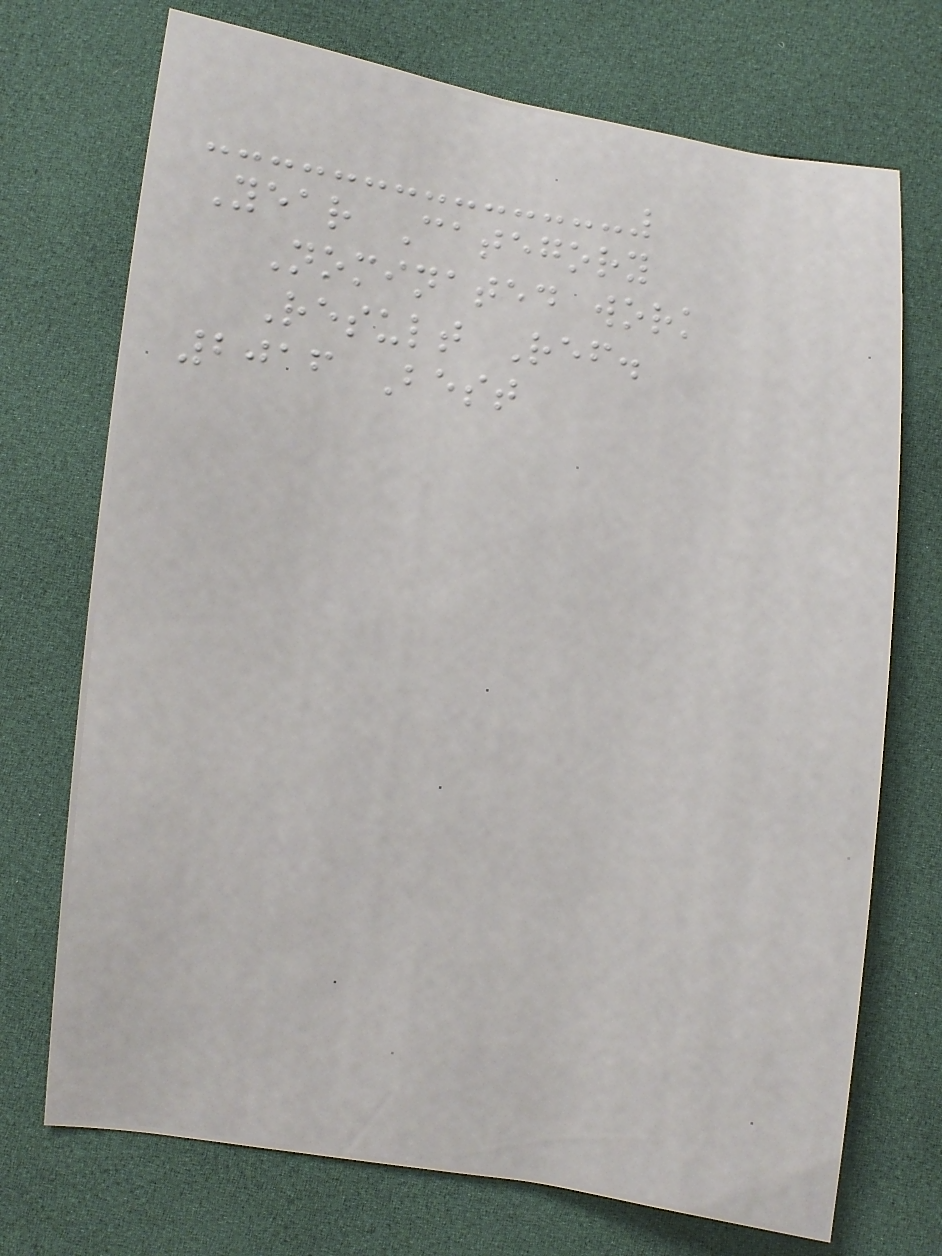Year Category
Nominated work
Result Ref.
2016 Best
